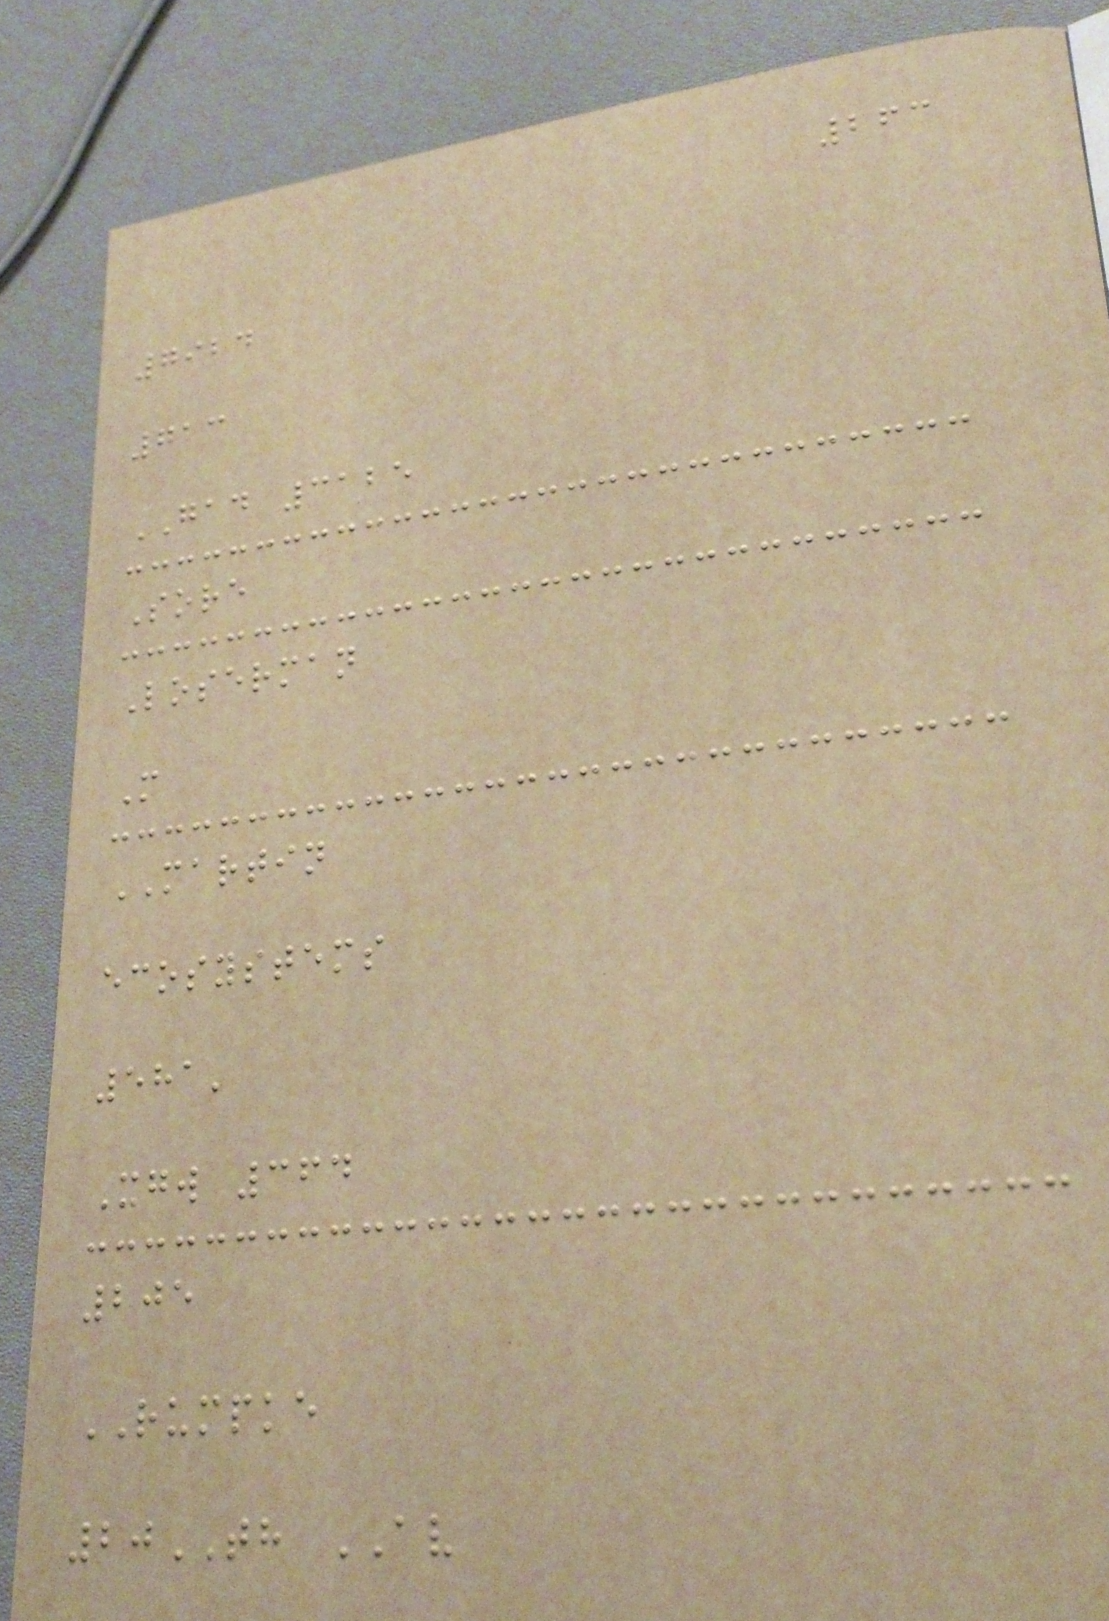263
7924
713
GAD 3125
Sore
Loserman
M
MARTIN
ecosystems
581'
Xgw 364
205
RUMPKE
20TH AV
